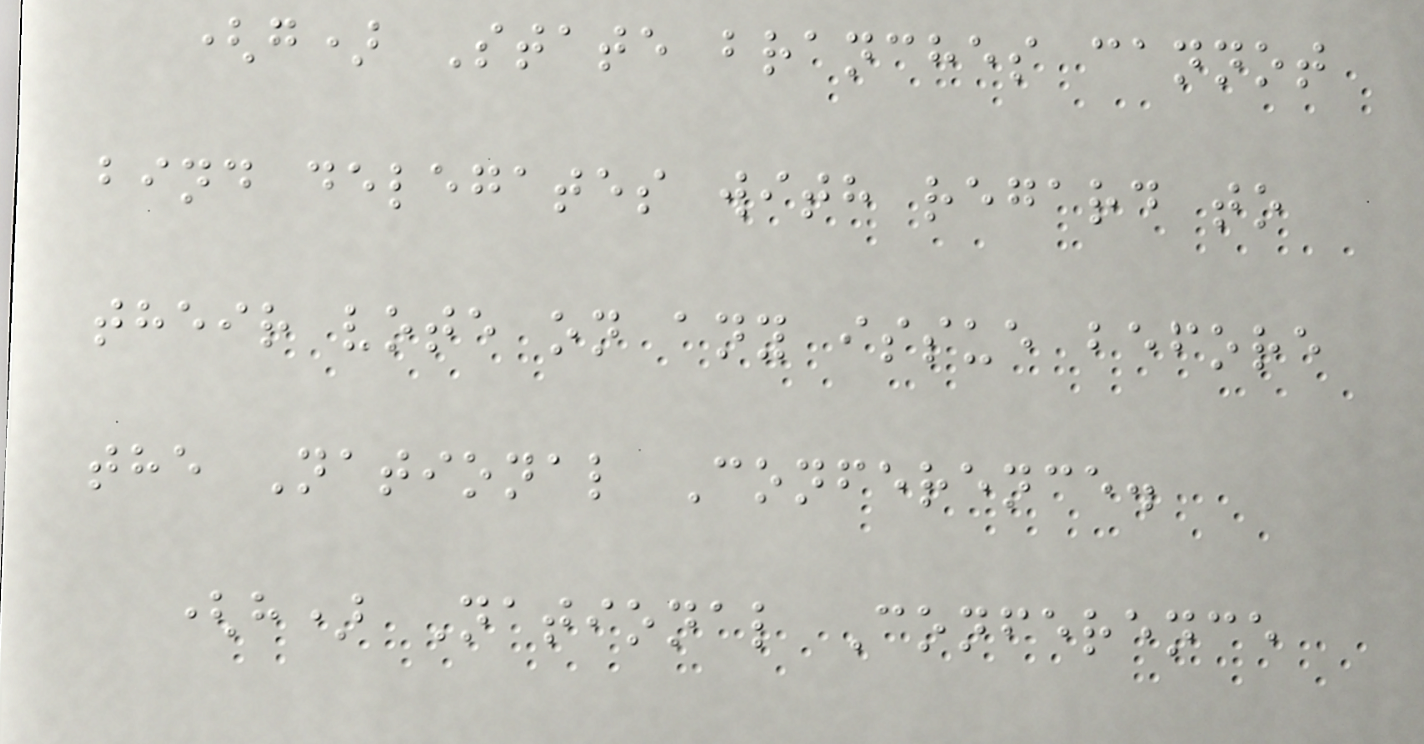(g) State branches cannot
bind delegates with regard to
their vote on any issue before
the National Conference.
(h) National Conference
